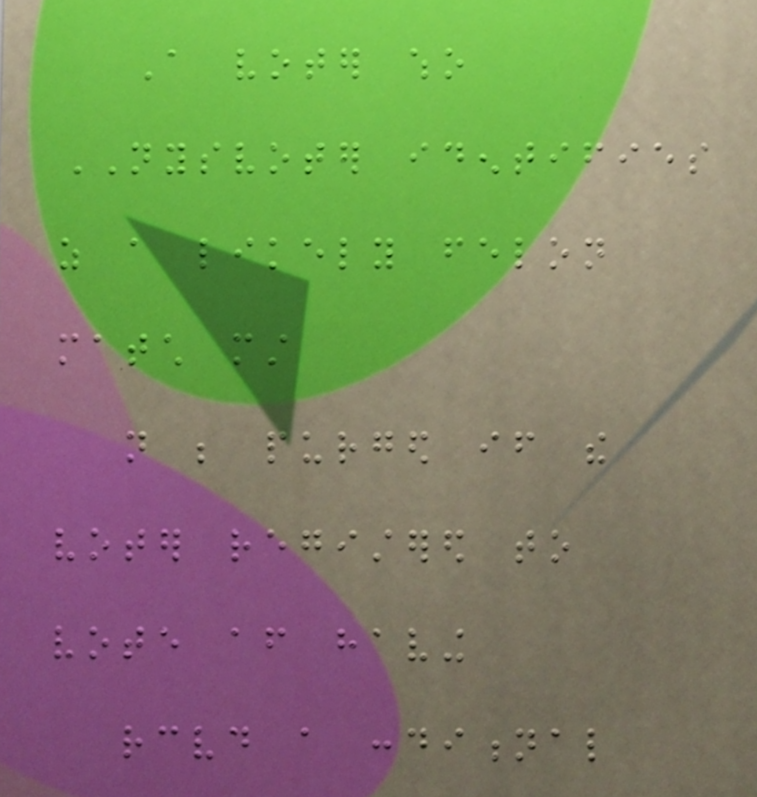A voter who
NYSVOTER identifies
as a likely felon
match must
not be purged if the
voter registered to
vote after having
received a conditional
